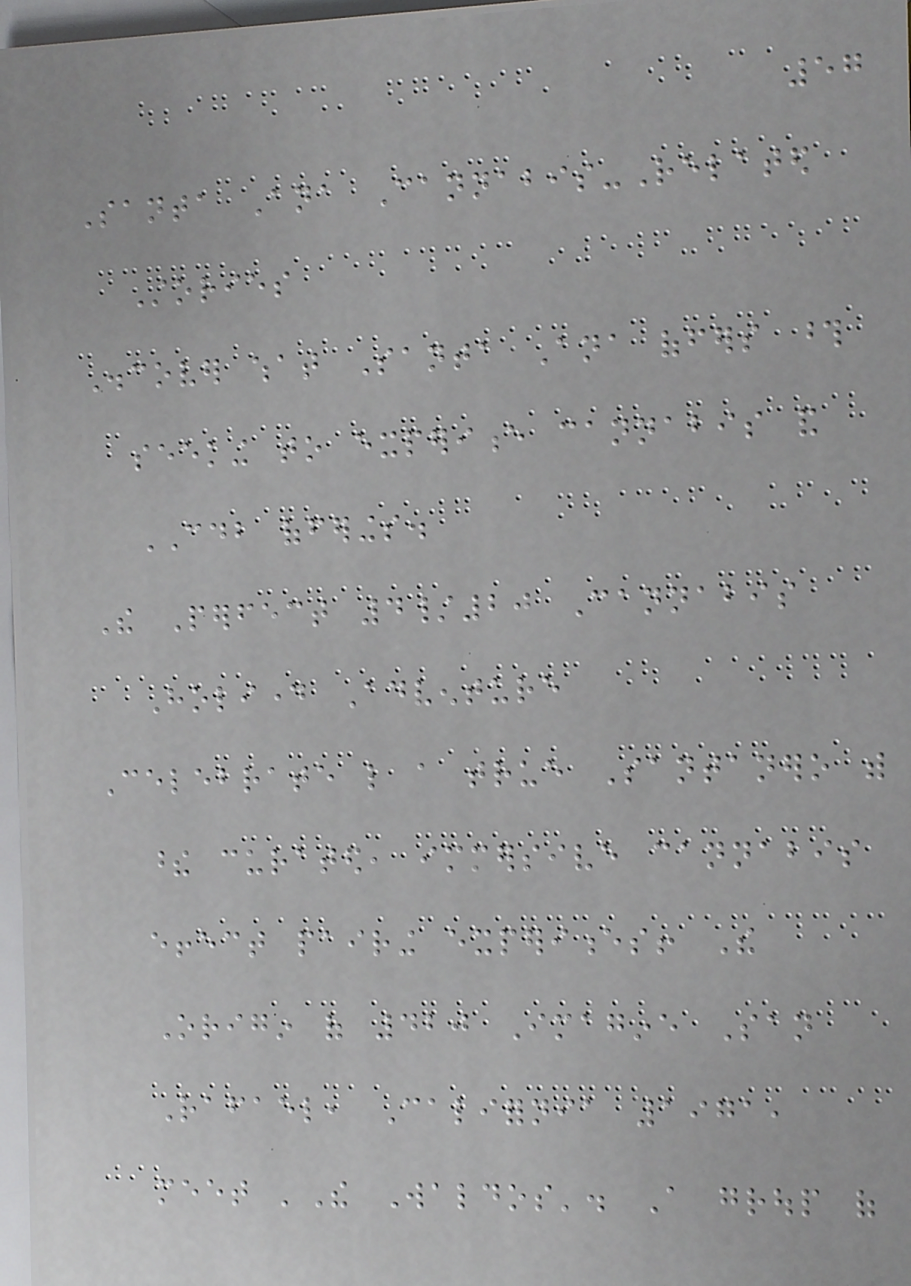57
Santa Ana Cannabis-Related
Stories
Discover what Santa Ana offers those
seeking to experience cannabis and
CDB offerings.
The Perfect 4/20 Cannabis
Holiday Adventure
Celebrate like a true Santanero with
these curated, immersive cannabis
effect pairing experiences! The
Origin of 420 Imagine San
Rafael, California 1971,
meet 'The Waldos'. A group of
